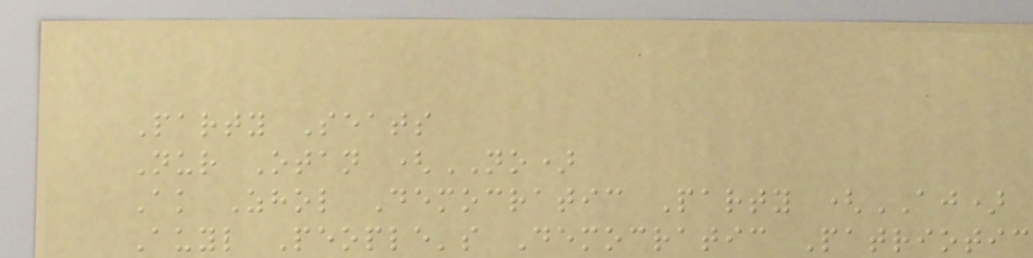Party Seats
Nur Otan (NO)
Ak Zhol Democratic Party (AJ)
Auyl People's Democratic Patriotic
